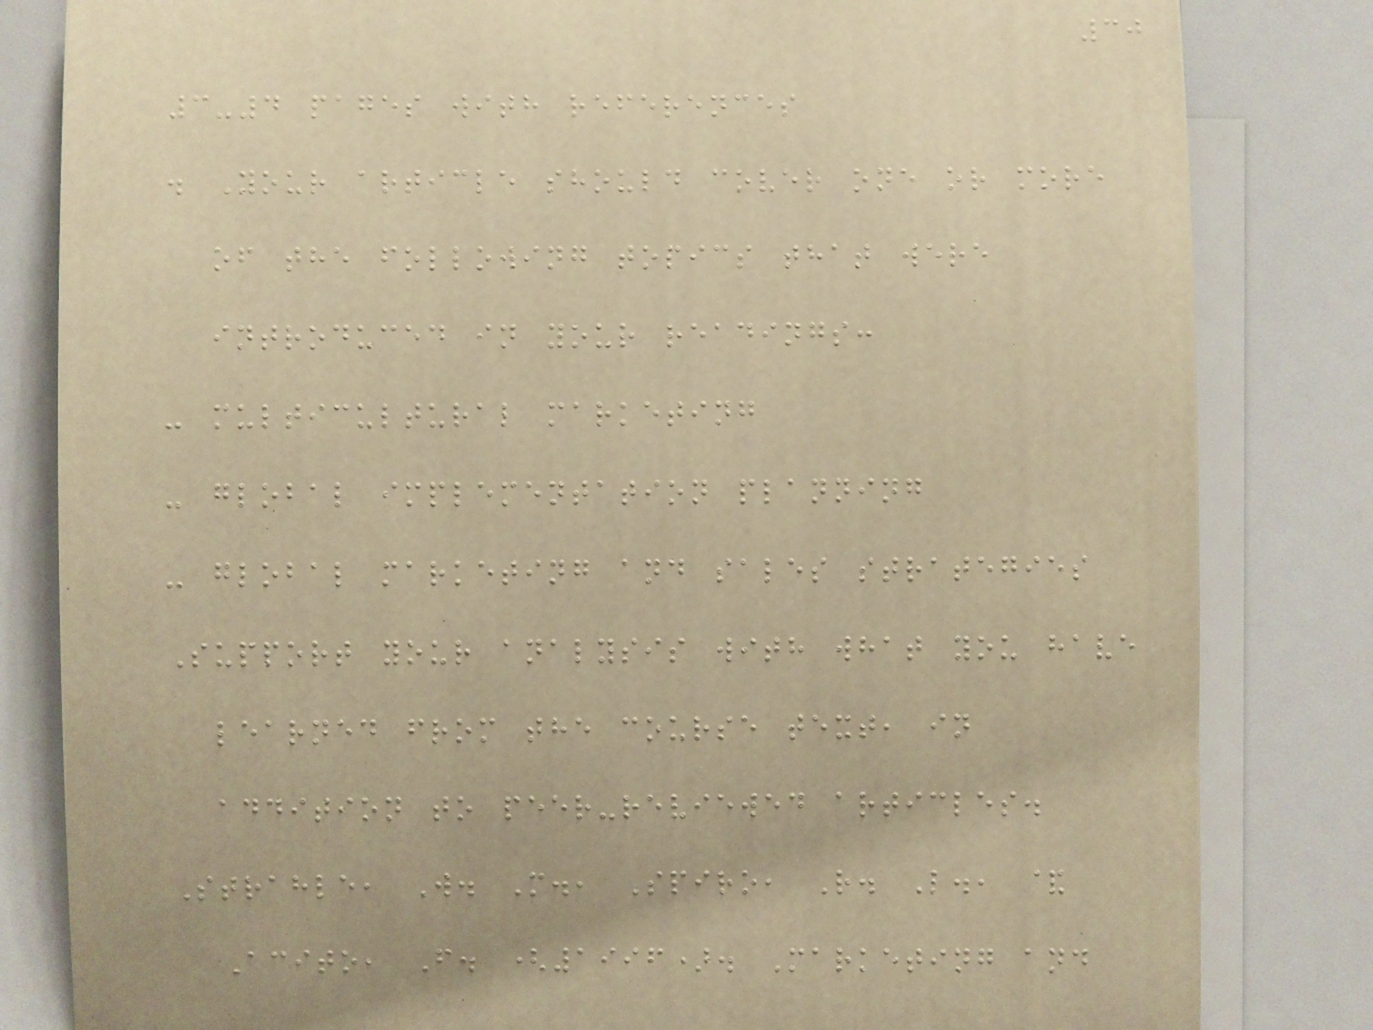30
3-4 pages with references
. Your article should cover one or more
of the following topics that were
introduced in your readings:
- multicultural marketing
- global implementation planning
- global marketing and sales strategies
Support your analysis with what you have
learned from the course text, in
addition to peer-reviewed articles.
Strahle, W. M., Spiro, R. L., &
Acito, F. (1996). Marketing and
